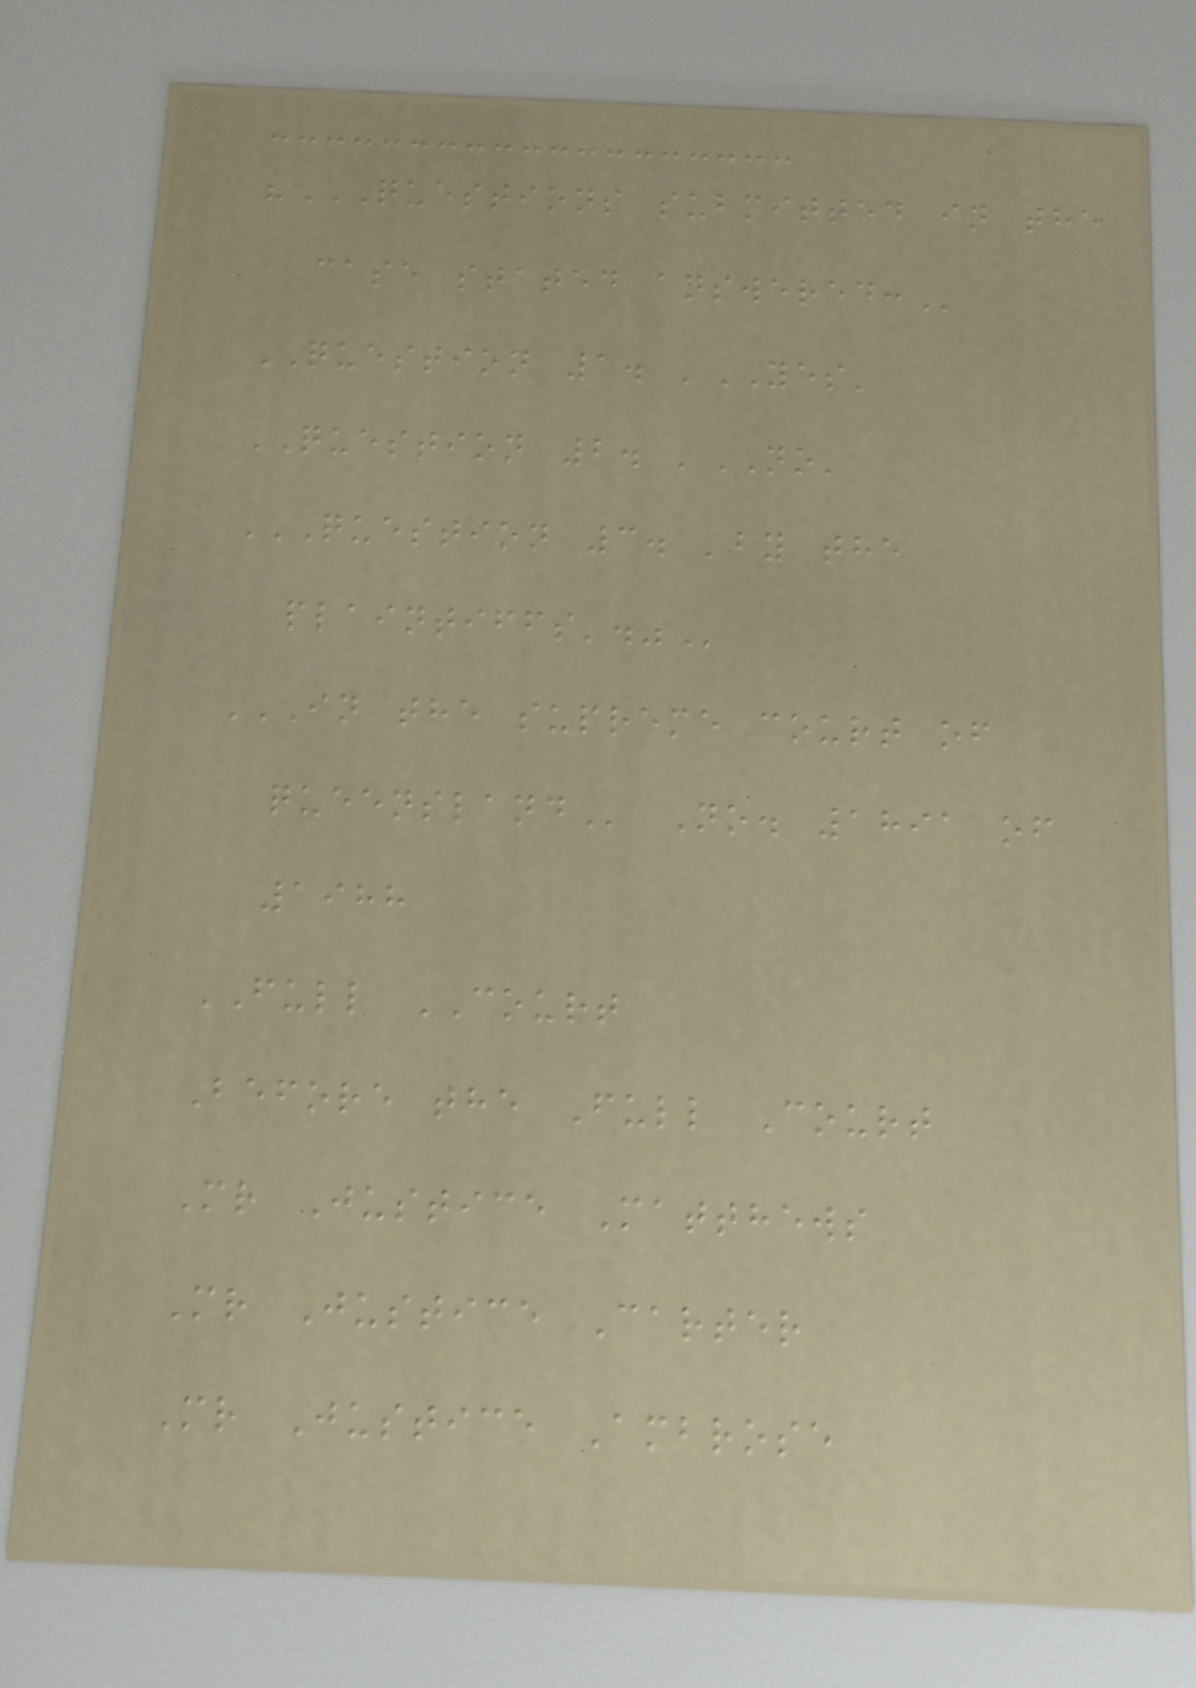"QUESTIONS SUBMITTED IN THE
CASE STATED ANSWERED:
QUESTION 1. 'YES'
QUESTION 2. 'NO'
QUESTION 3. 'BY THE
PLAINTIFFS'."
IN THE SUPREME COURT OF
QUEENSLAND No. 1891 of
1988
FULL COURT
Before the Full Court
Mr Justice Matthews
Mr Justice Carter
Mr Justice Ambrose
